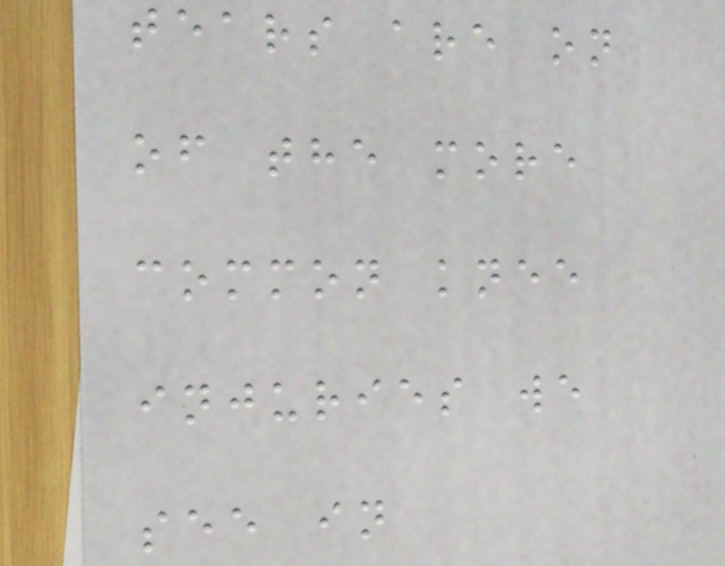tears are on
of the more
common knee
injuries we
see in
